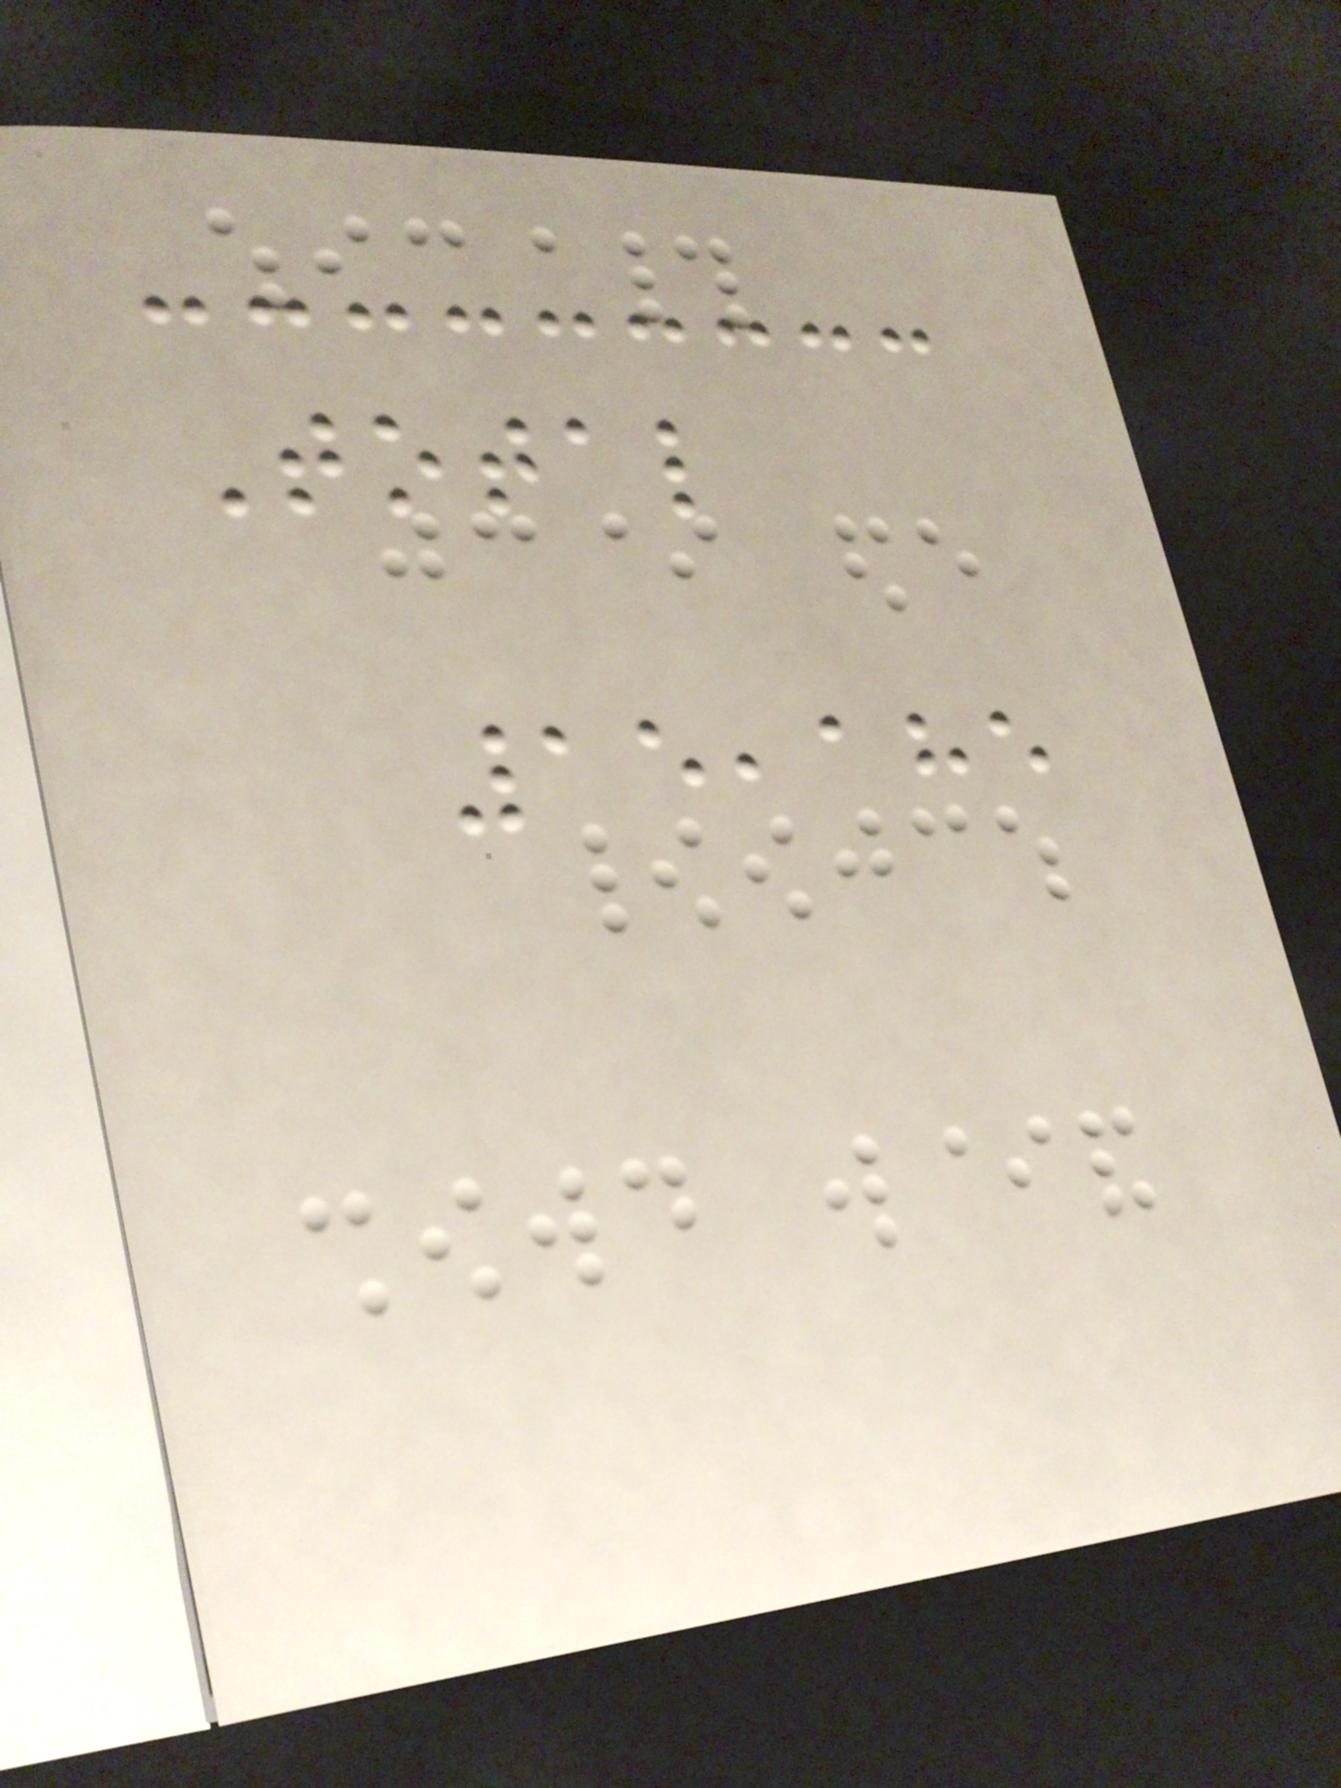Total
15,185
